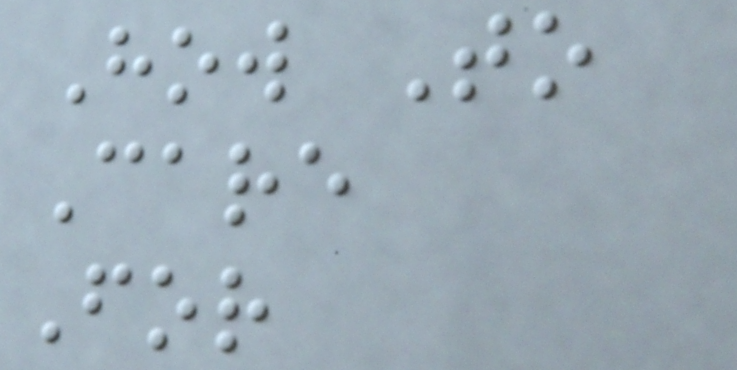How To
Care
For
